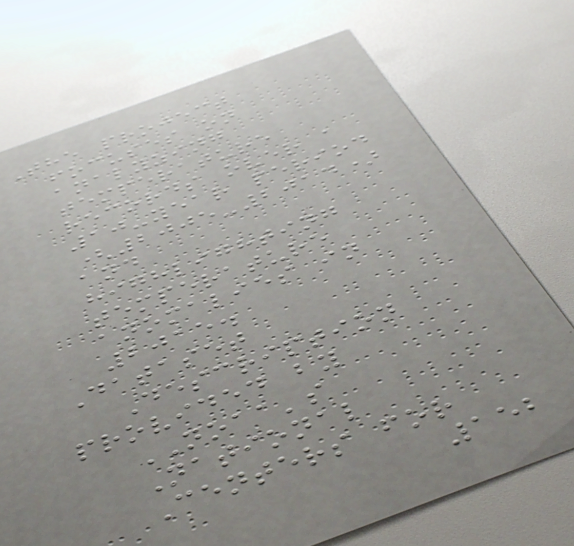The project
focuses on
analyzing
temperature
records over a
10-year period
(2005-2014)
and
highlighting
temperature
anomalies in
2015.
Dataset
Description
provided by
NOAA's
National
Centers for
152
